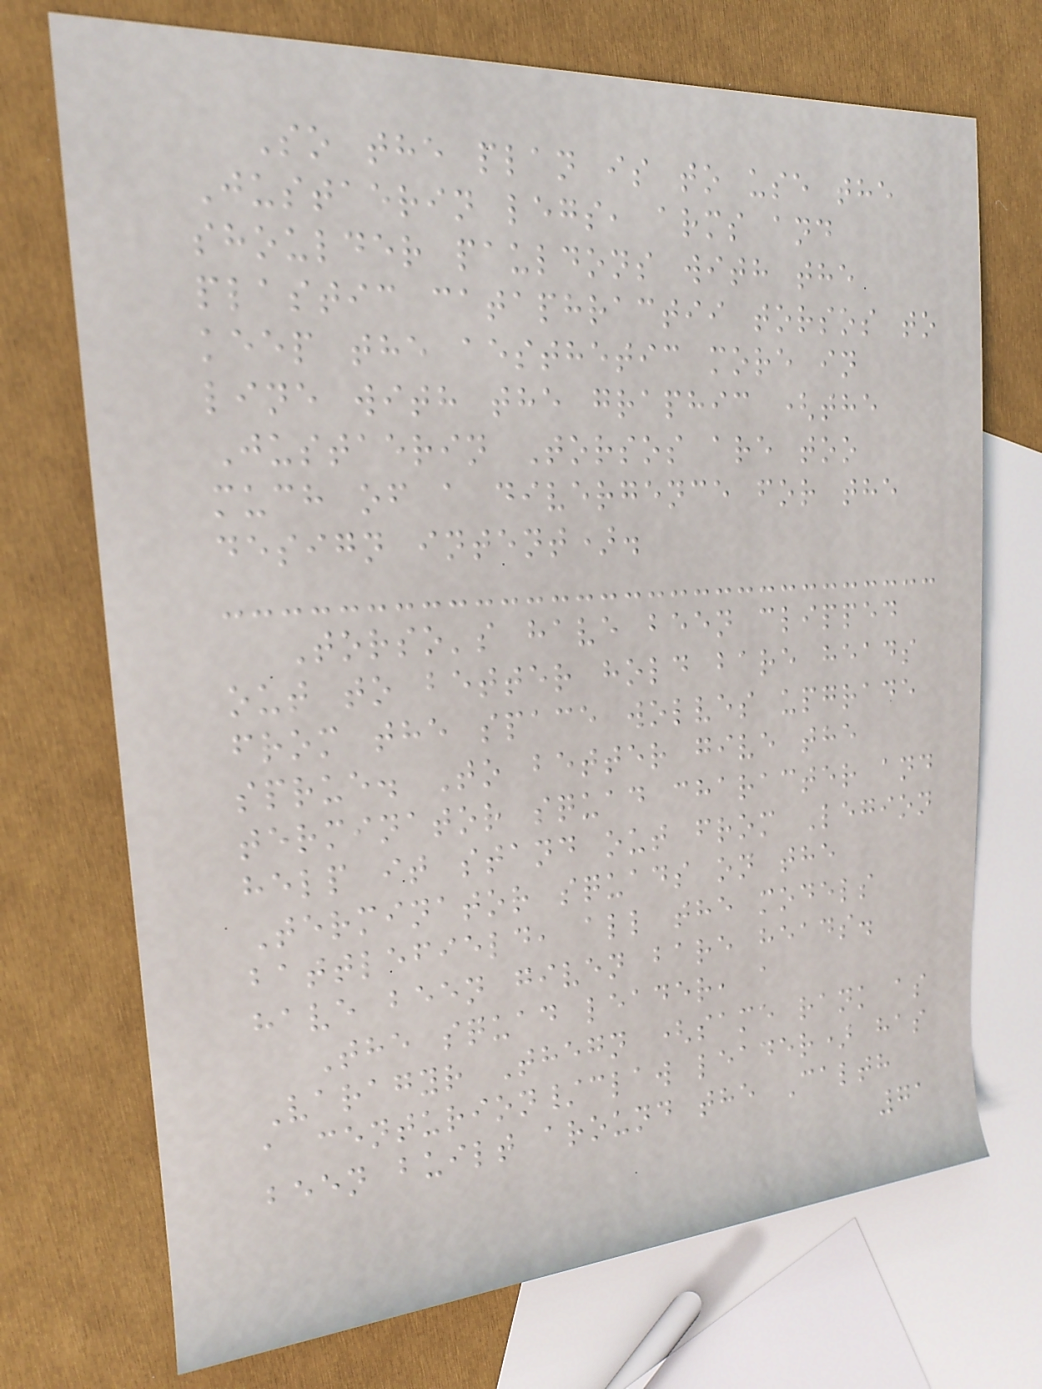So the plan is to use the
Justaerin legs, arms and
shoulder pauldons with the
plastic cataphractii torsos to
keep the aesthetic more in
line with the graphic (the
Justaerin Torsos are too
much of a divergence for the
design intent).
Torso's have been clipped
out to better hold bare heads
from the space wolves upgrade
sprue. To better give the
terminator squad character and
help it stand out from Legion
Terminator squads on the
battlefield, all the models
have been given bare heads.
The squad leader, a
Varagyr Thegn (same rank as
a centurion/claw leader) has
been built around the Calth
71
